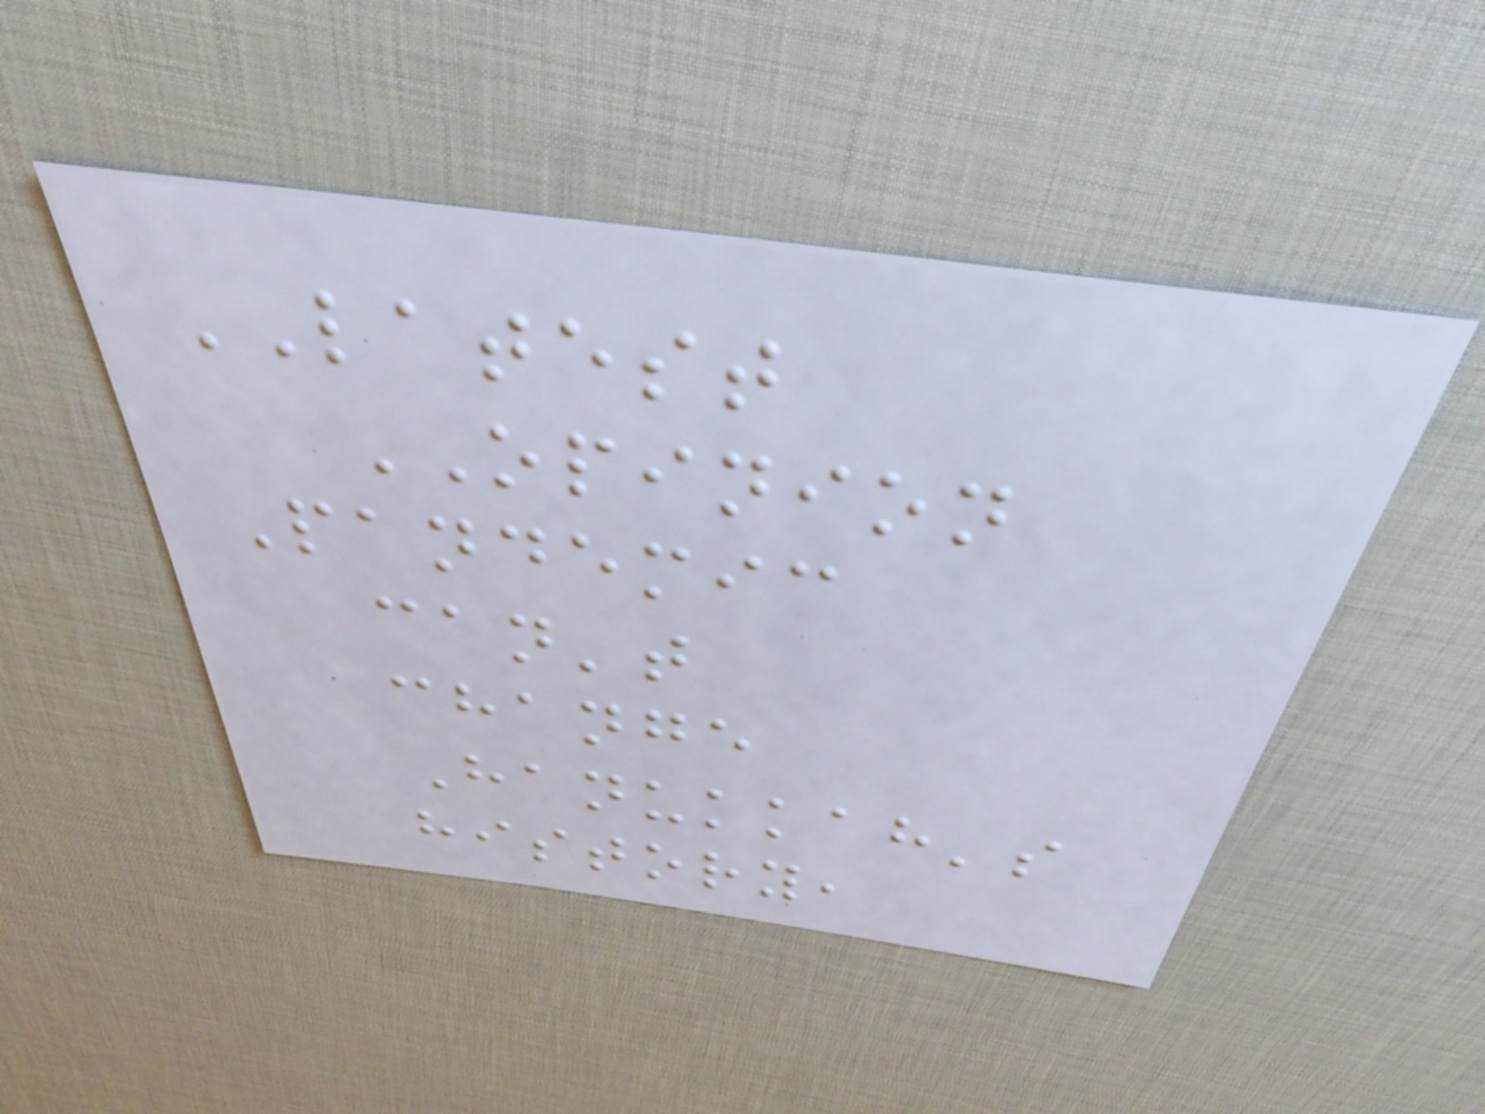LATEST
OPINION
Pandemic
can't
change
Hanukkah's
history,
